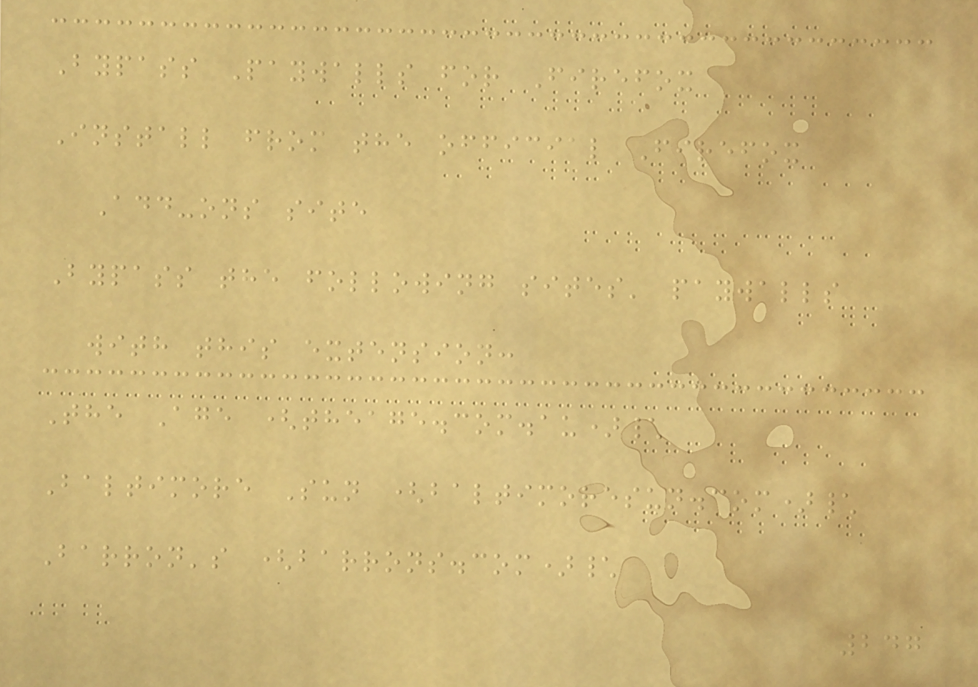Bypass Paywalls for Firefox
Install from the official Firefox
Add-ons site
Bypass the following sites' paywalls
with this extension:
The Age (theage.com.au)\
Baltimore Sun (baltimoresun.com)\
Barron's (barrons.com)\
247
